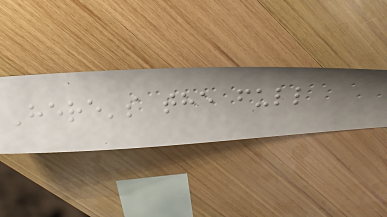Here's the full
